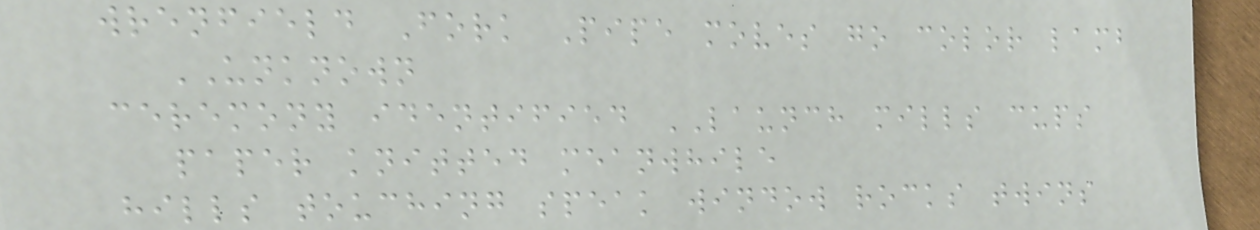wrenfield Fork Pipe moves go color lamb
UNKNOWN
ceremony identified LAUNCH mills cups
paper knitted meanwhile
hills touching speak window rocks twins
